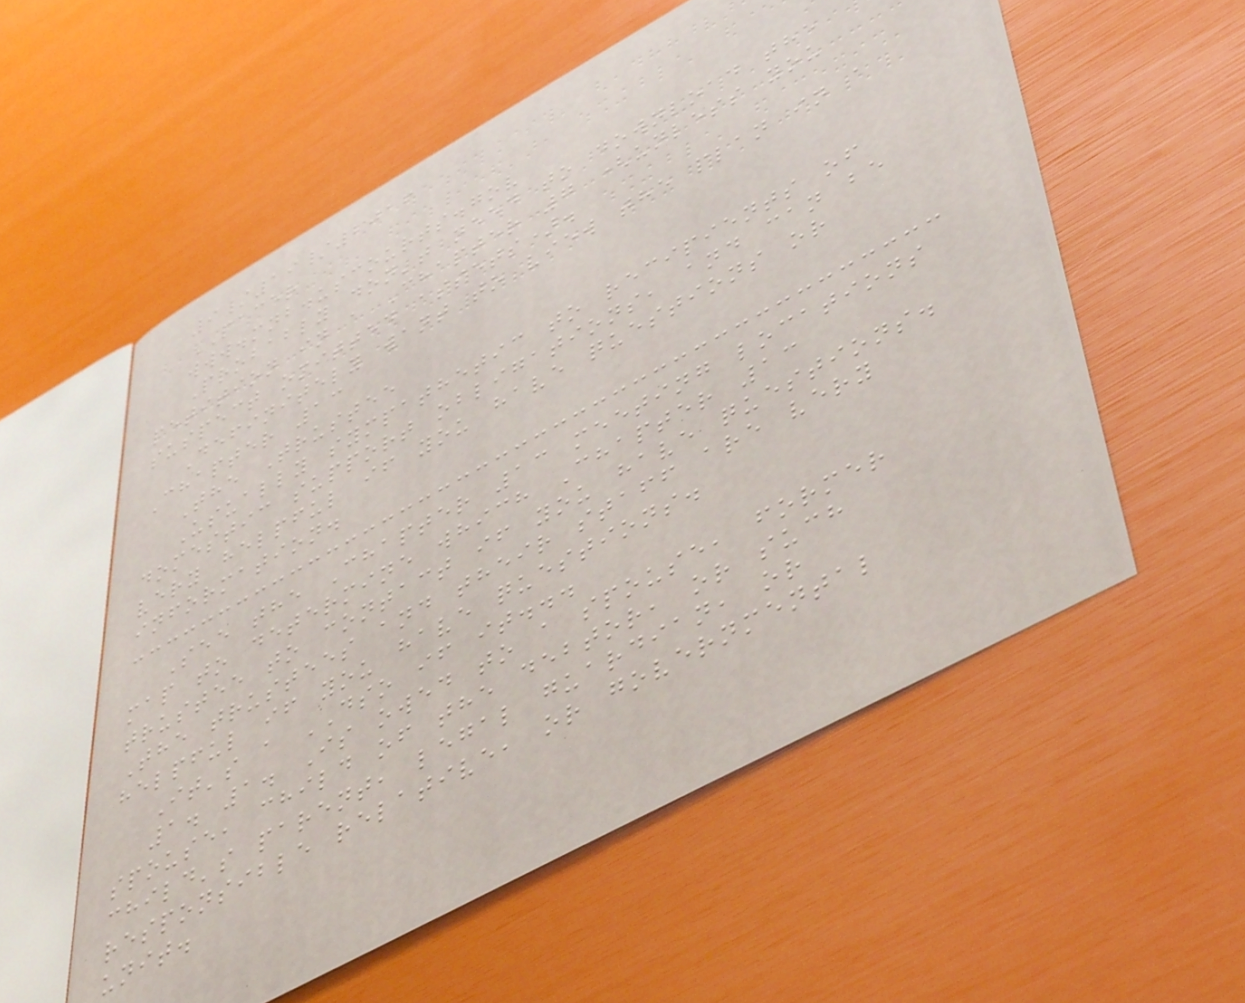9/19/2016
PACER
www.mnb.uscourts.gov
Probably don't need to download the
petition in a Chapter 7 (unless you
suspect omitted assets).
Definitely want to view the plan in a
Chapter 13
The Trustee
Usually sympathetic to recipients of
domestic support obligations, and can be
very helpful if you have questions or
information.
See the Chapter 13 meeting locations
map to determine which Chapter 13
trustee to contact if you have questions.
The trustees and their staff are very
helpful if you have questions.
It's a DSO if it...
1. 1. Is owed to a spouse, former
spouse, child of the debtor, or such
child's parent, legal guardian, or
responsible relative, or governmental
unit.
